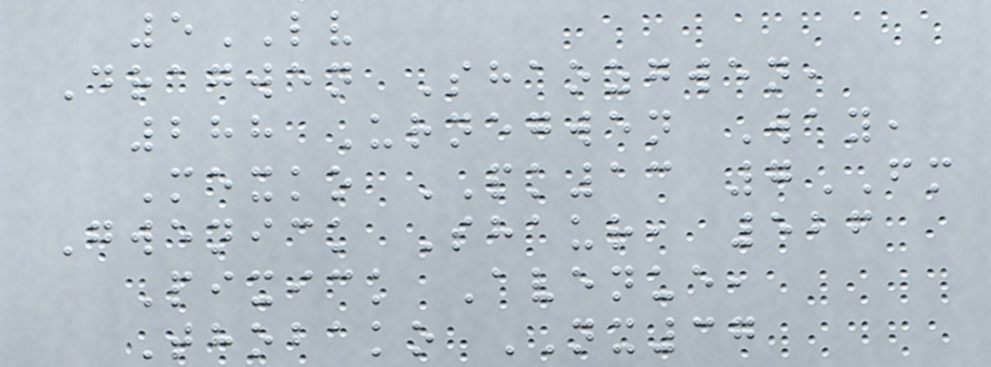5LV
Dragwen Shaozgwen,
288 Urnegwen Way,
Mexko PK13 7FM
Gwenick Shaur, 526
Pixick Avenue,
Thobako NX37
